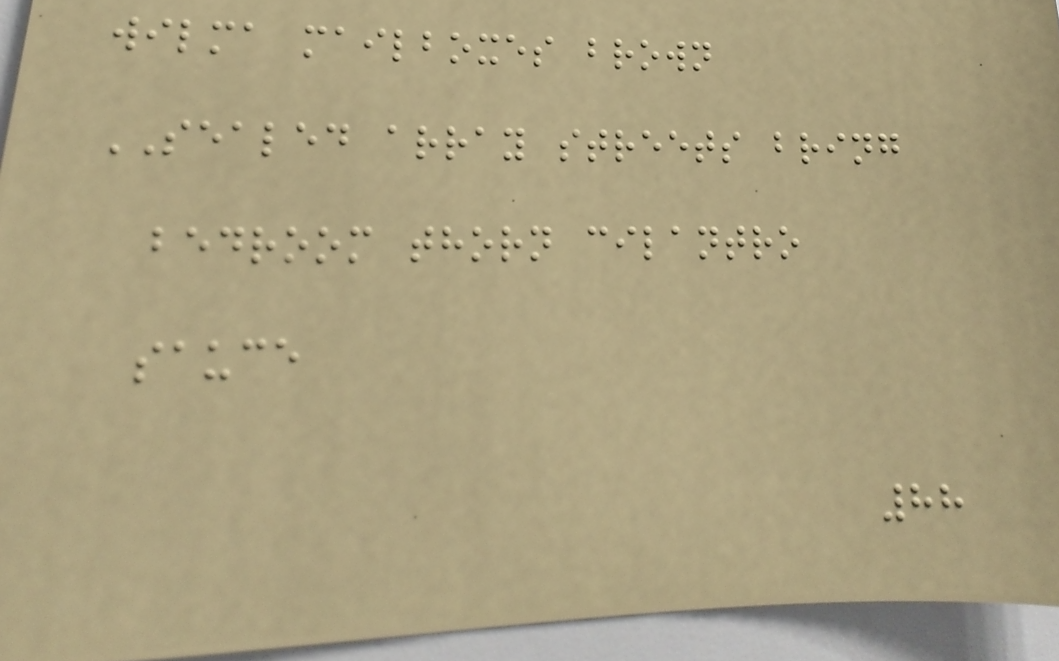wilma mailboxes brown
SEALED array streets bring
bedroom thorn cilantro
sauce
88
